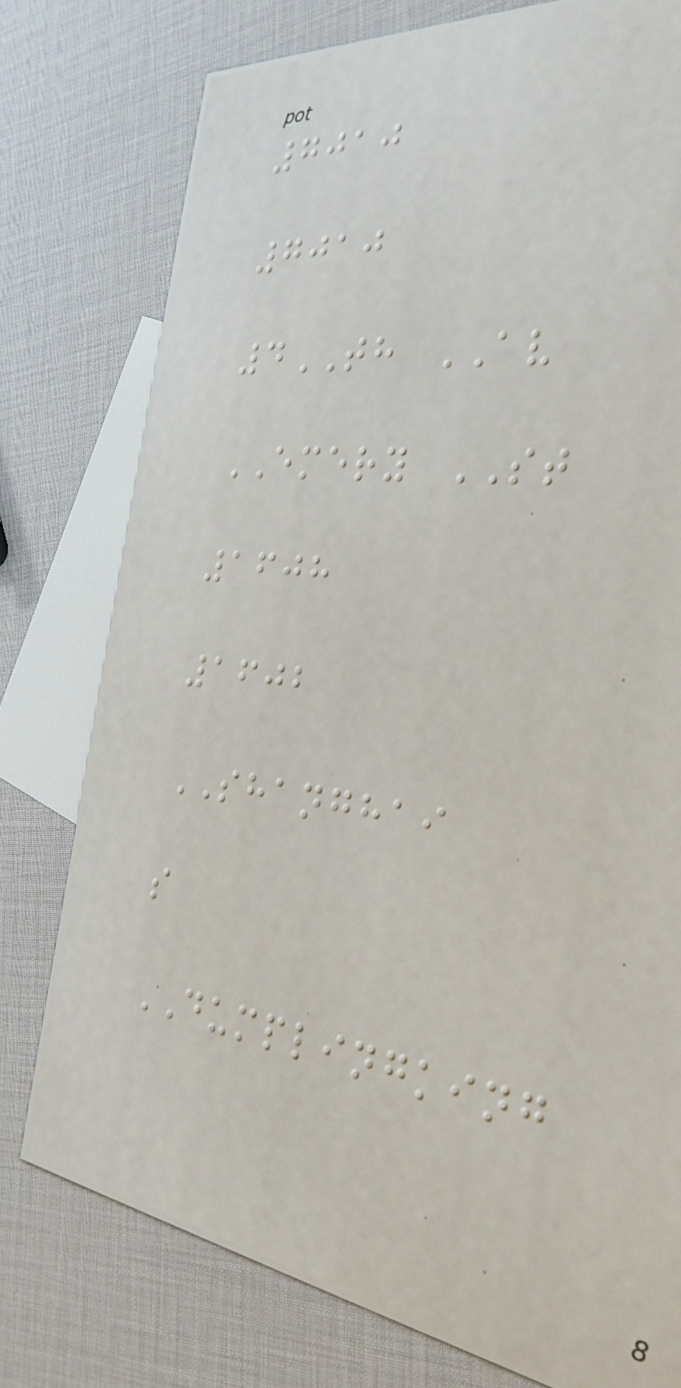7010
7010
4TH AV
EMERY ST
1608
1602
SHANGHAI
s
DUMPLINGKING
